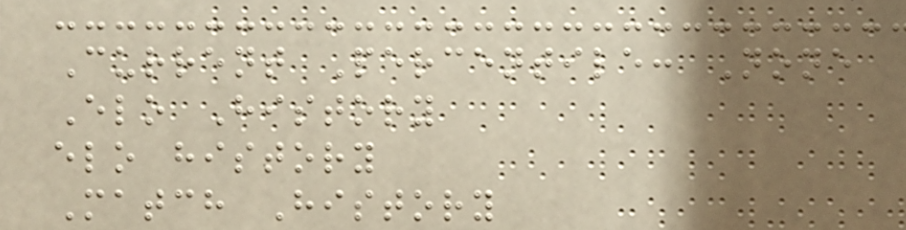Current Percentile: None
Elo History
elo history
Match History
